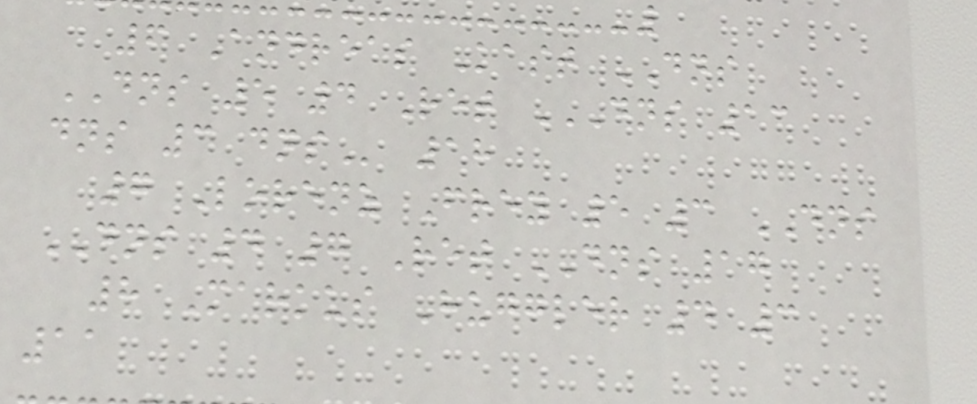6 Andreas Kast DNS
DNS 5 4 Ret DNS 13
DNS 3 DNS 18
7 Lorenz Frey 5 3 DNS
DNS 4 7 Ret DNS 17
8 Markus Huggler 4 3
11
